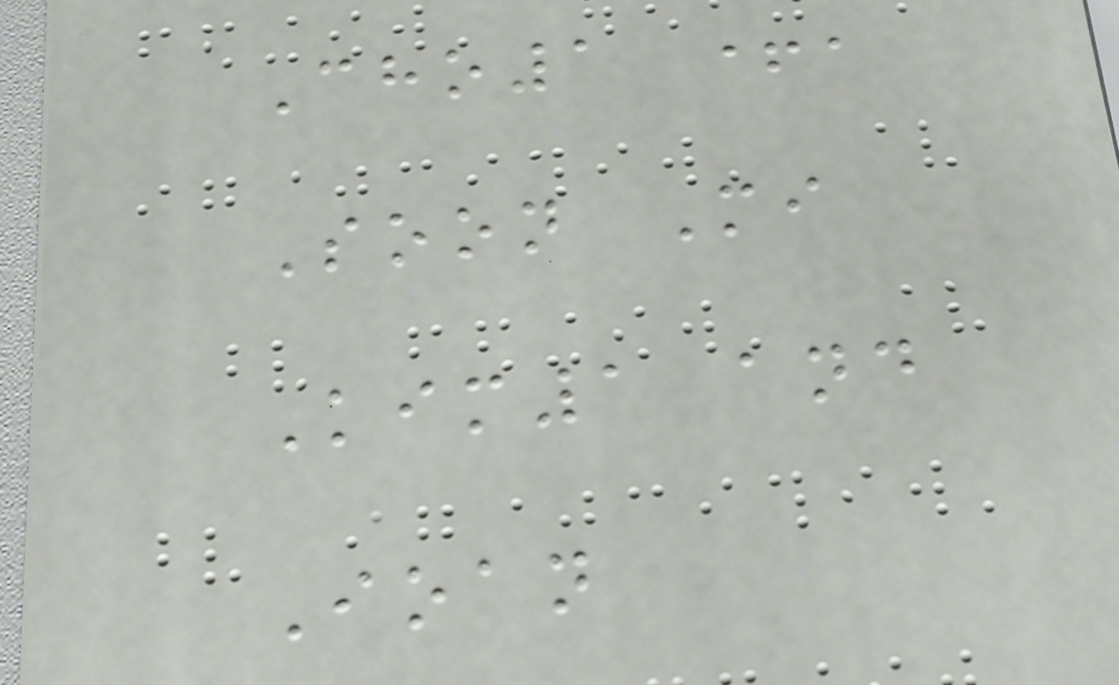Cho1 +,
Soon Mi
Kim1 and
Ioan
